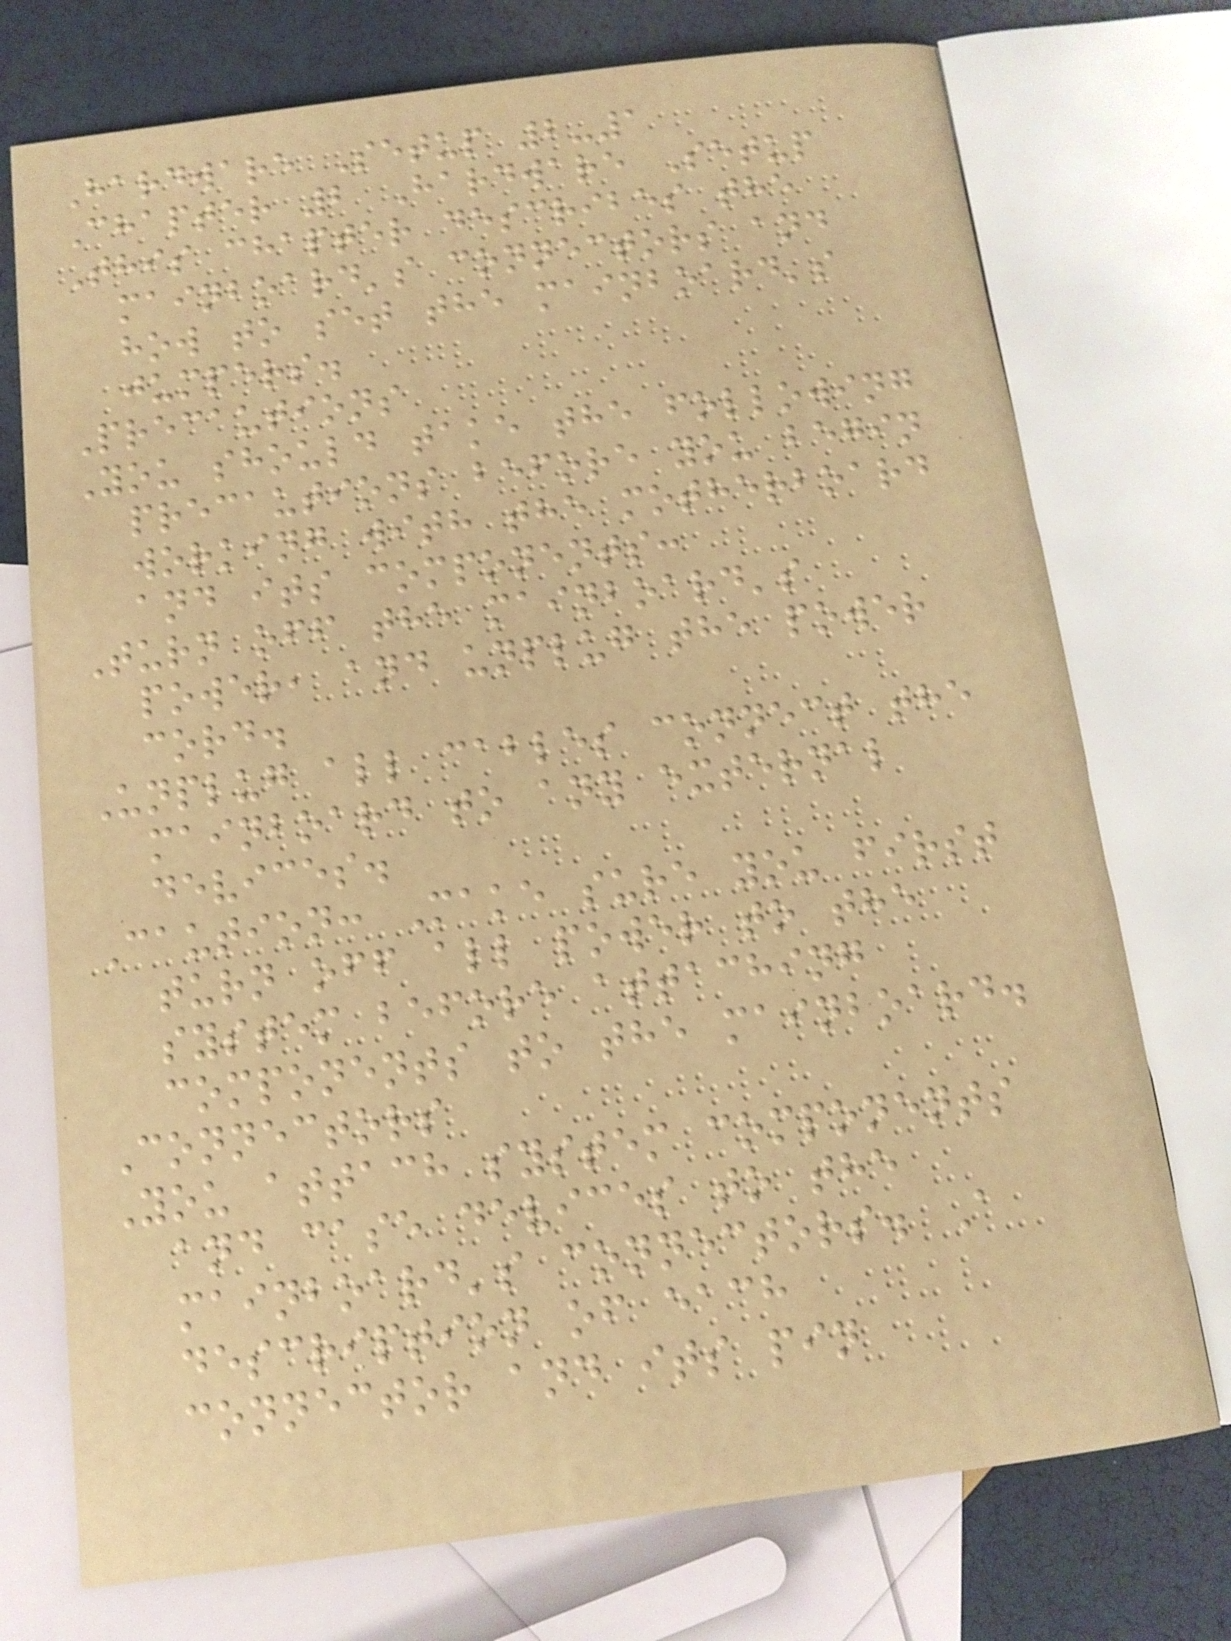Hardware Setup 2-1
Chapter 2 Hardware Setup
This chapter describes the
mainboard's connectors and
how to set the mainboard's
jumpers.
Precautions
You should take the following
precautions before you begin
working with the motherboard
and its components:
Turn off the mainboard's
power, and unplug the power
cord.
Unplug all cables connect the
mainboard to any external
devices.
Caution: Make sure you first
turn off all power to the
system before attaching
components to the mainboard.
Connectors
You attach system components
and case devices to the
mainboard's connectors. A
description of each
connector and its pin
